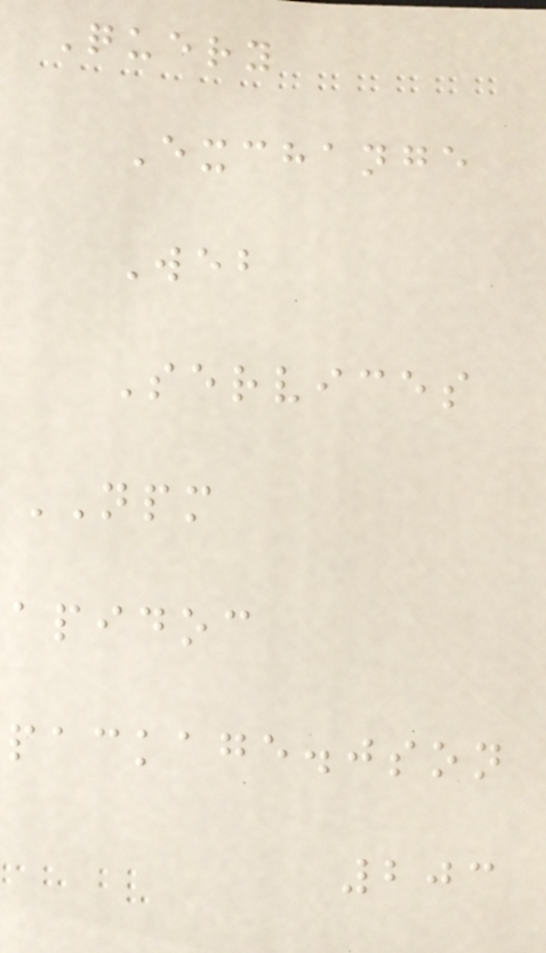Query
Exchange
Web
Services
NPM
apidoc
package.json
203
